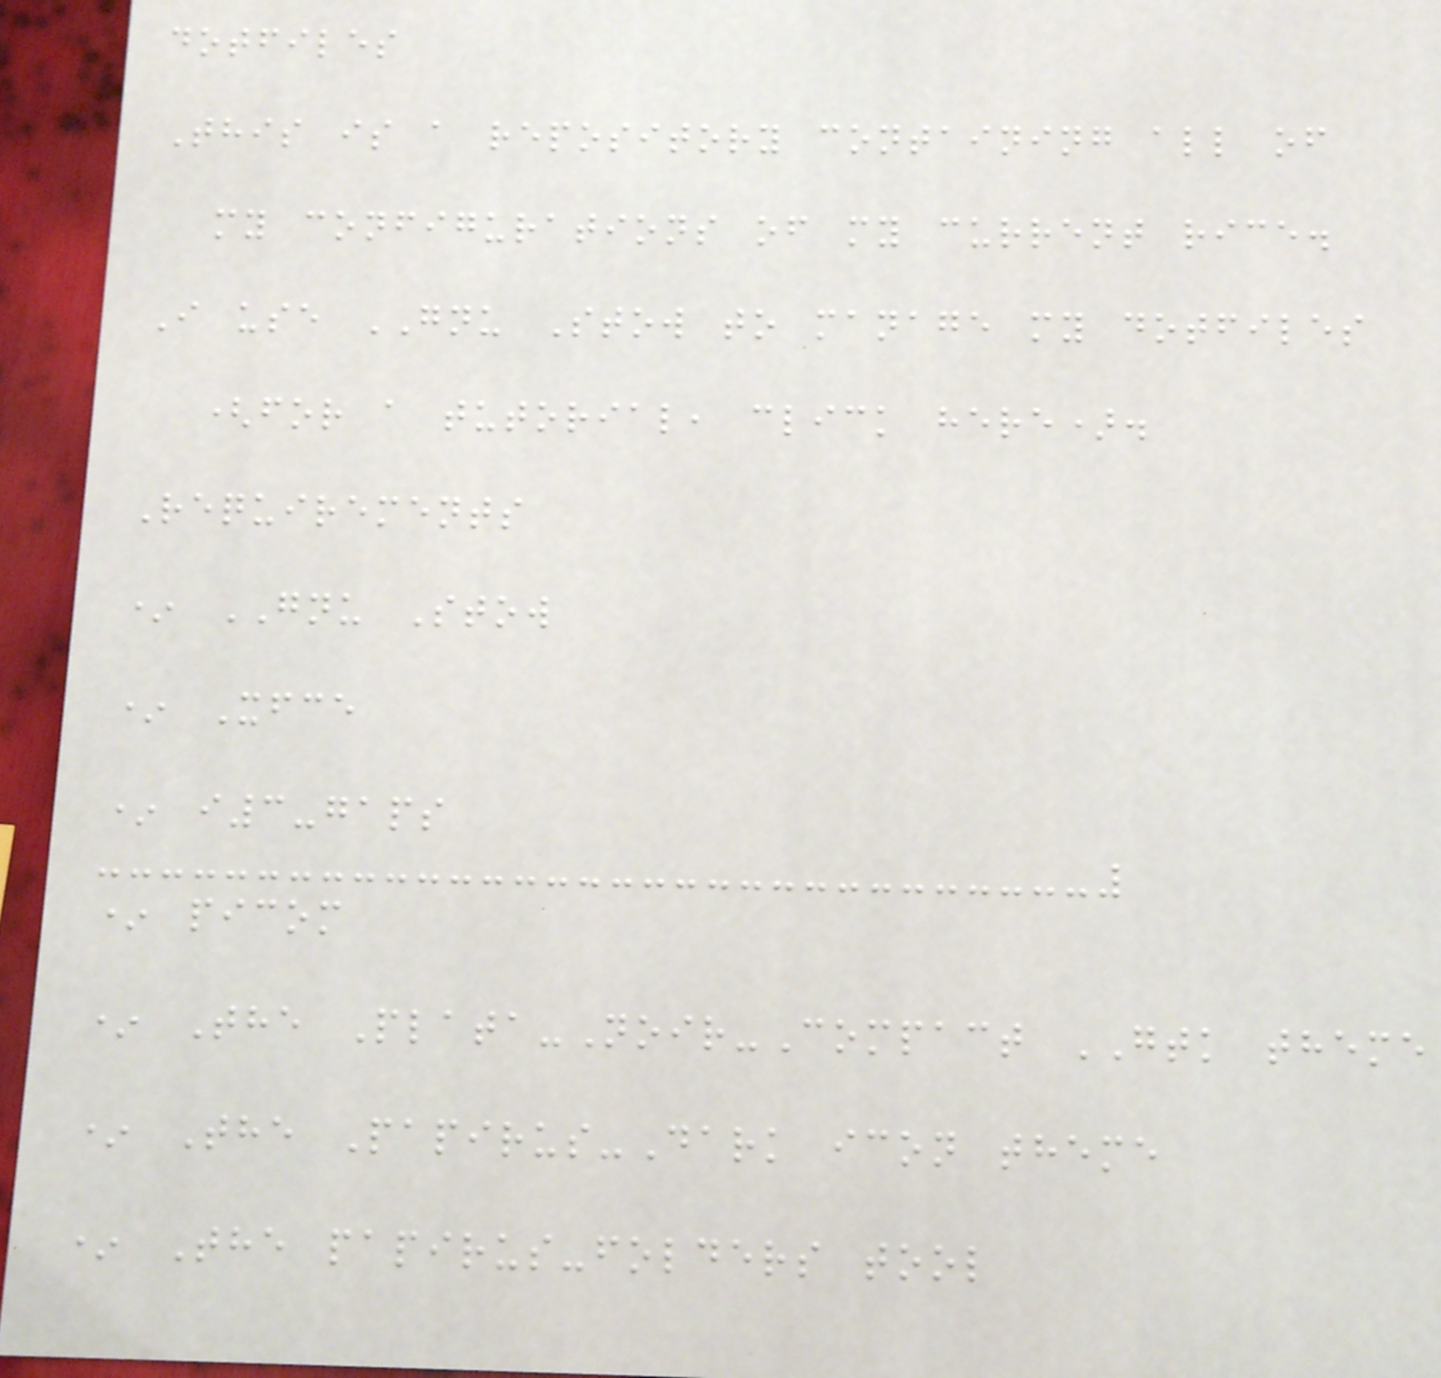dotfiles
This is a repository containing all of
my configurations of my current rice.
I use GNU Stow to manage my dotfiles
(for a tutorial, click here).
Requirements
* GNU Stow
* Xfce
* i3-gaps
* picom
* The Plata-Noir-Compact GTK theme
* The Papirus-Dark icon theme
* The papirus-folders tool
